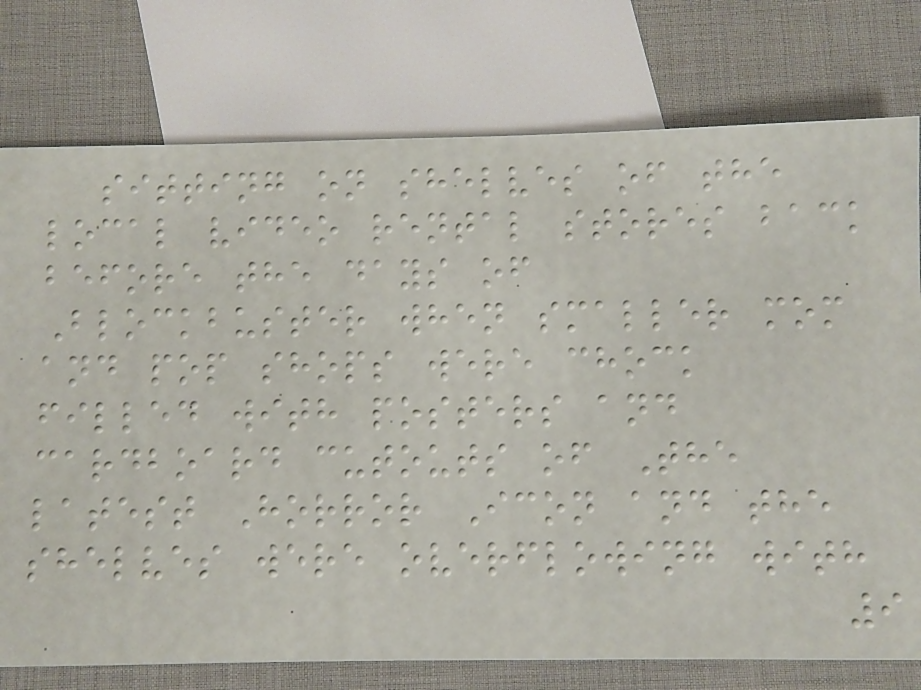sitting on shelves of the
local video rental stores back
before the days of
Blockbuster when smaller mom
and pop shops were chock
filled with posters and
cardboard cutouts of The
latest Horror Icon and the
shelves were overflowing with
9
